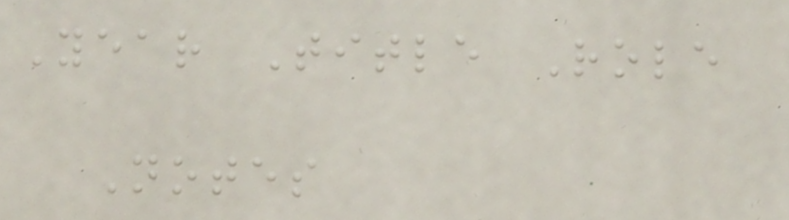Year Title Role
Notes
